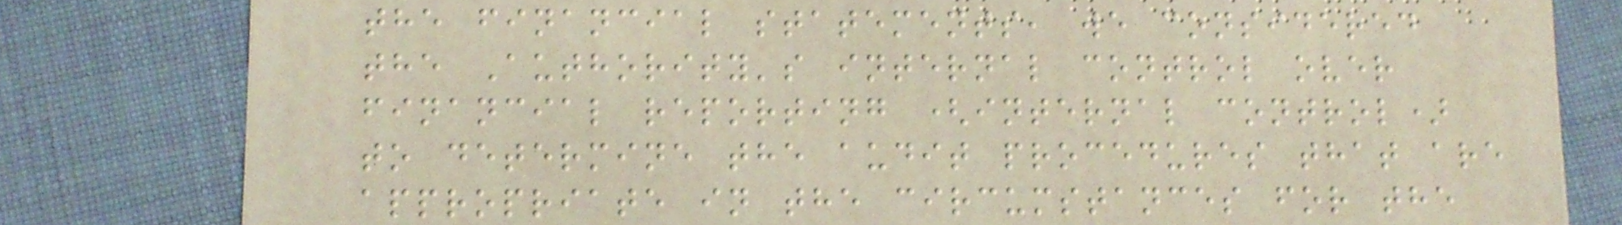the financial statements, we considered
the Authority's internal control over
financial reporting (internal control)
to determine the audit procedures that are
appropriate in the circumstances for the
